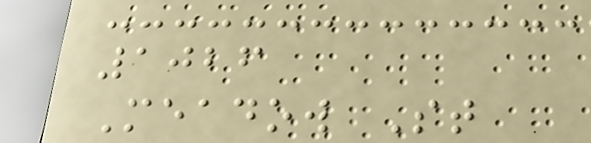1026
Meadow St
